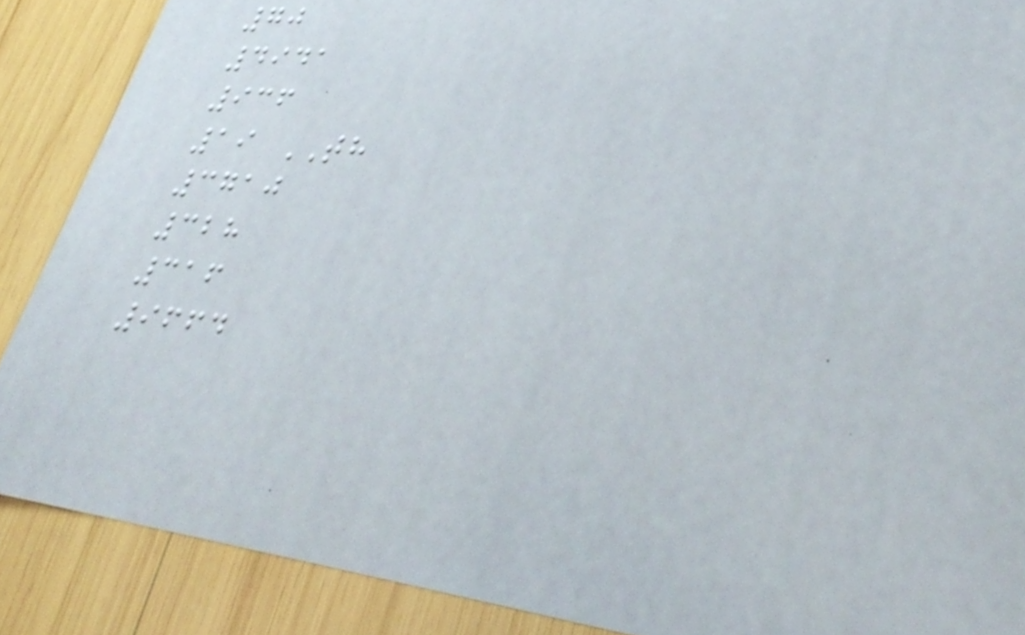70
4941
936
19 TH
3710
328
316
9664
